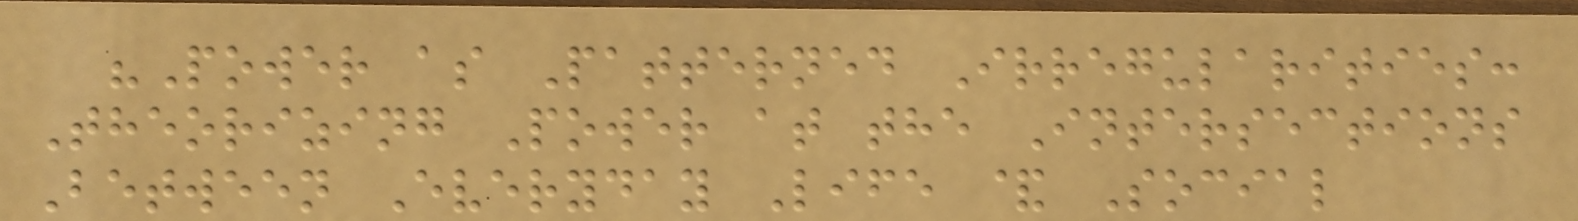"Power as Patterned Irregularities:
Theorizing Power at the Intersections
Between Everyday Life & Social
